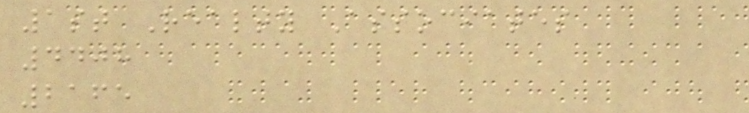1st Realty Associates
4408
2165
